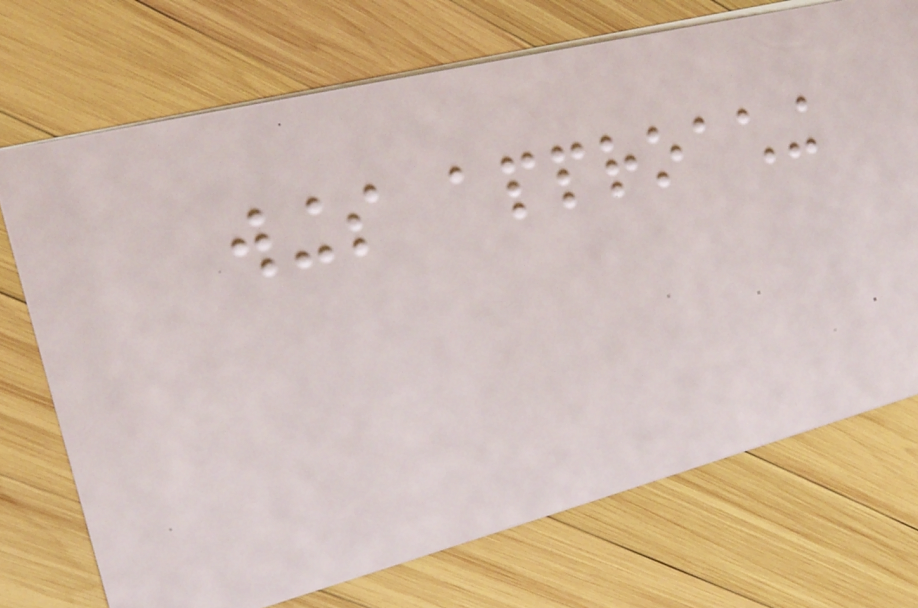wings approaching
